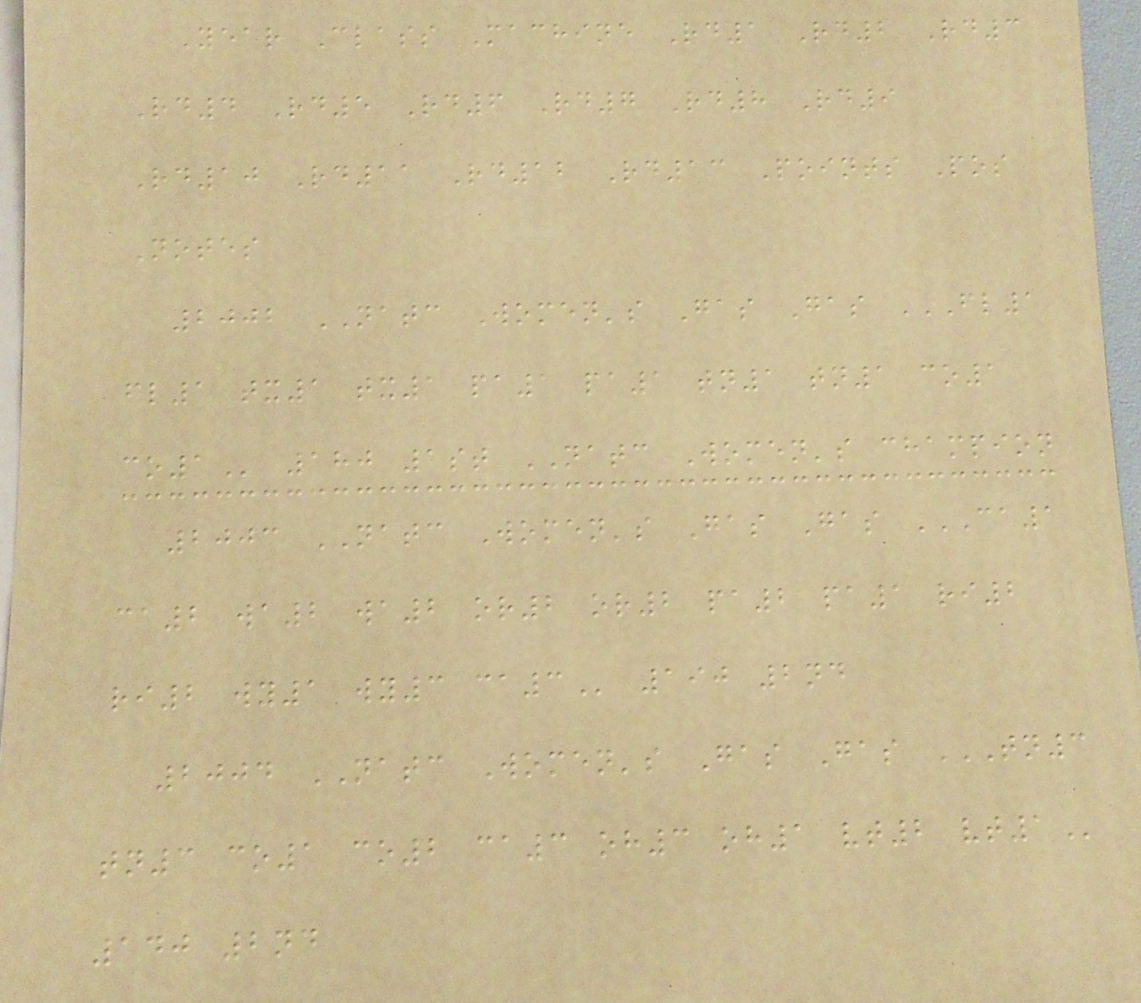Year Class Machine Rd1 Rd2 Rd3
Rd4 Rd5 Rd6 Rd7 Rd8 Rd9
Rd10 Rd11 Rd12 Rd13 Points Pos
Notes
2002 NATC Women's Gas Gas FL1
FL1 TX1 TX1 PA1 PA1 TN1 TN1 CO1
CO1 180 1st NATC Women's champion
2003 NATC Women's Gas Gas CA1
CA2 WA2 WA2 OR2 OR2 PA2 PA1 RI2
RI2 WY1 WY3 CA3 190 2nd
2004 NATC Women's Gas Gas TN3
TN3 CO1 CO2 CA3 OH3 OH1 VT2 VT1
140 2nd
